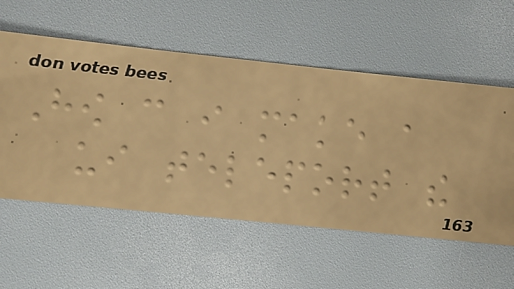How can i make a
ui teleport the
